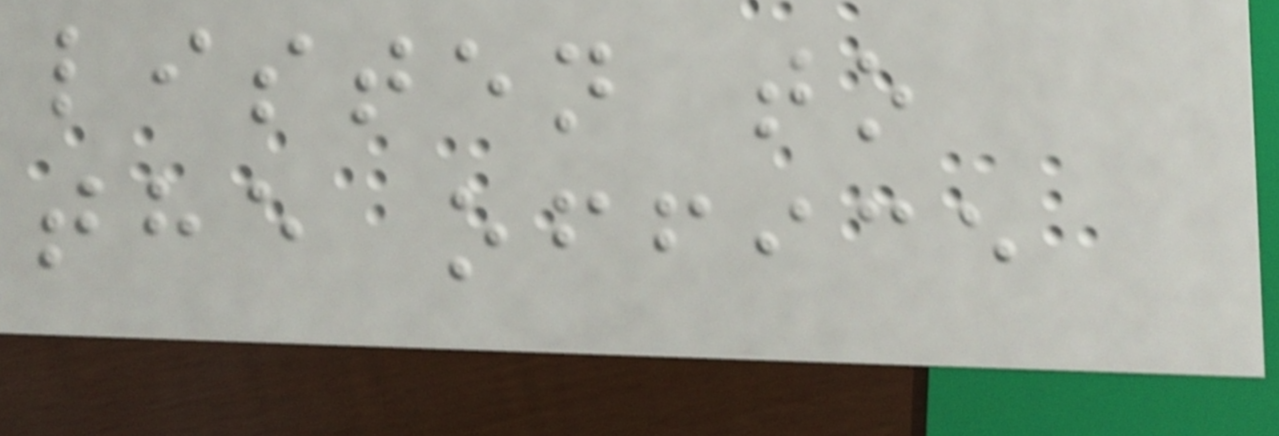listen to
the office
